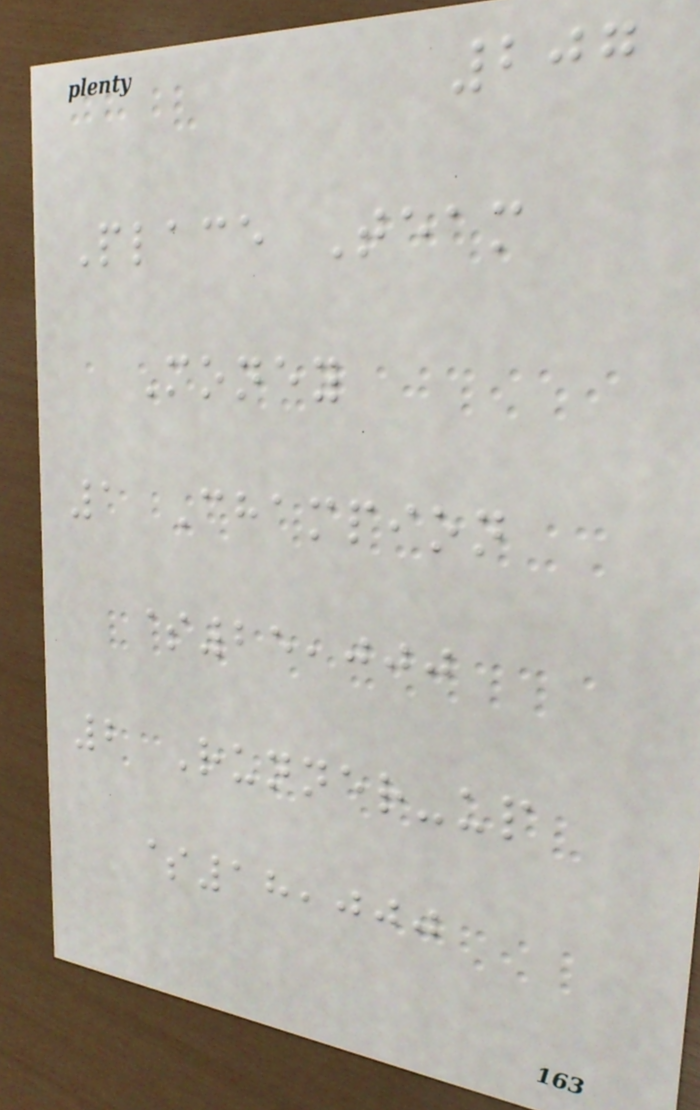207
Place Team
Money
1 Champion
$25,000
2 Runner-up
$18,000
